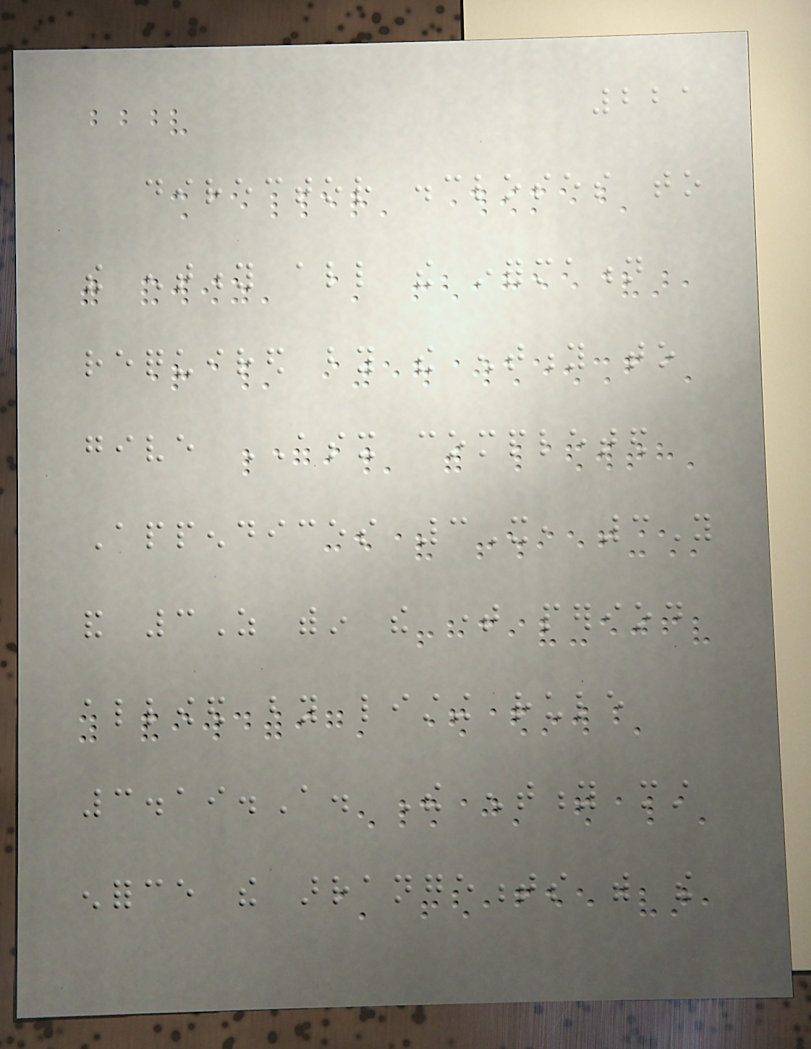221
director discloses to
the entity all the information
required by the entity to
give ASX completed
Appendices 3X, 3Y
and 3Z within the time period
allowed by listing rule
3.19.A. The entity must
enforce the arrangements with the
